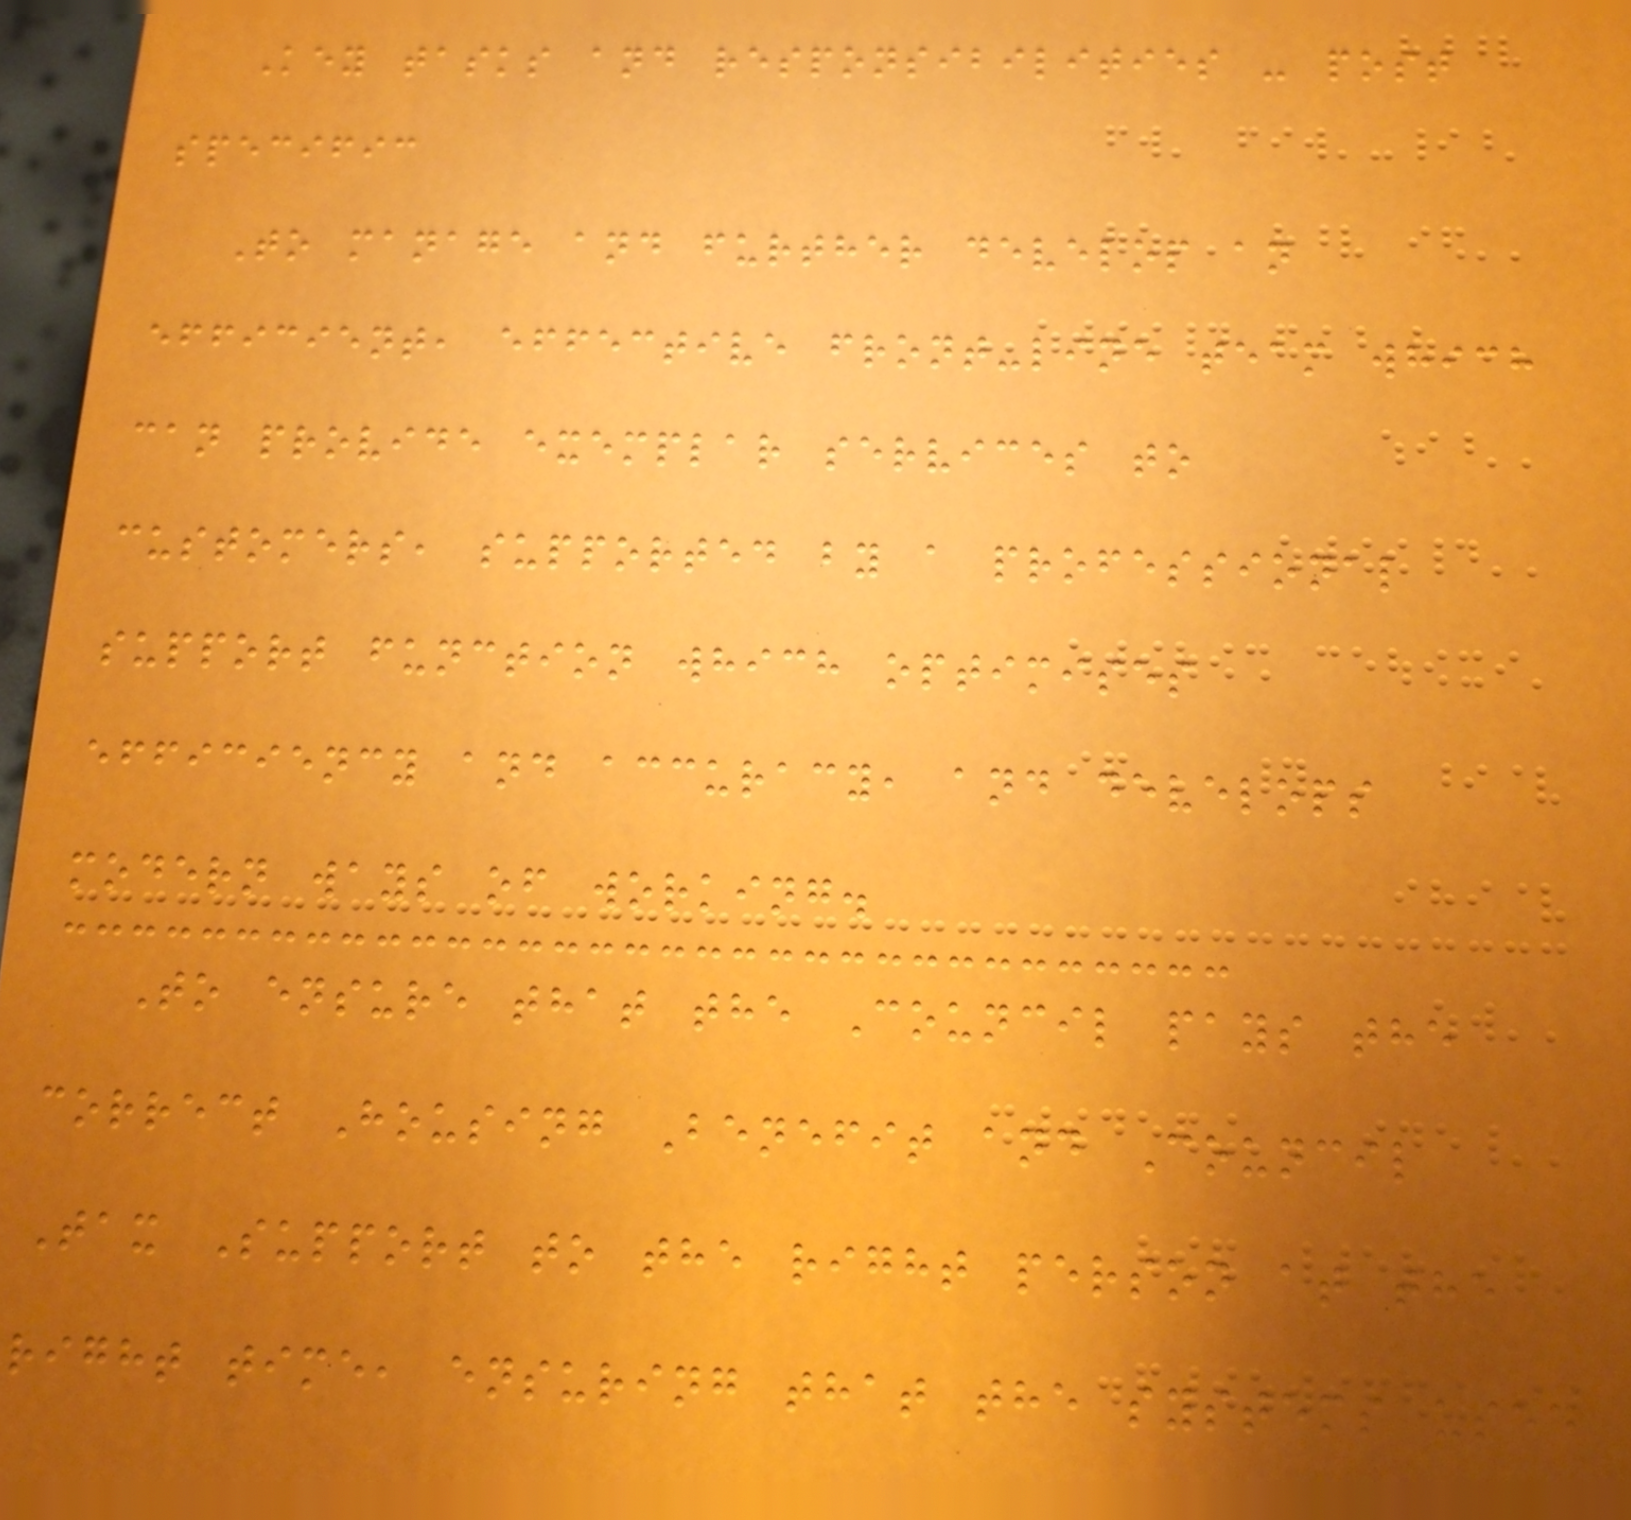Key tasks and responsibilities - post
specific
To manage and further develop an
efficient, effective front-line team which
can provide exemplar services to
customers, supported by a professional
support function which optimises
efficiency and accuracy, and develops
modern ways of working.
To ensure that the Council pays the
correct Housing Benefit and Council
Tax Support to the right person at the
right time, ensuring that the systems used
